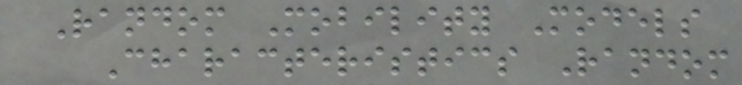Random Mobility Models
Characteristics Random
